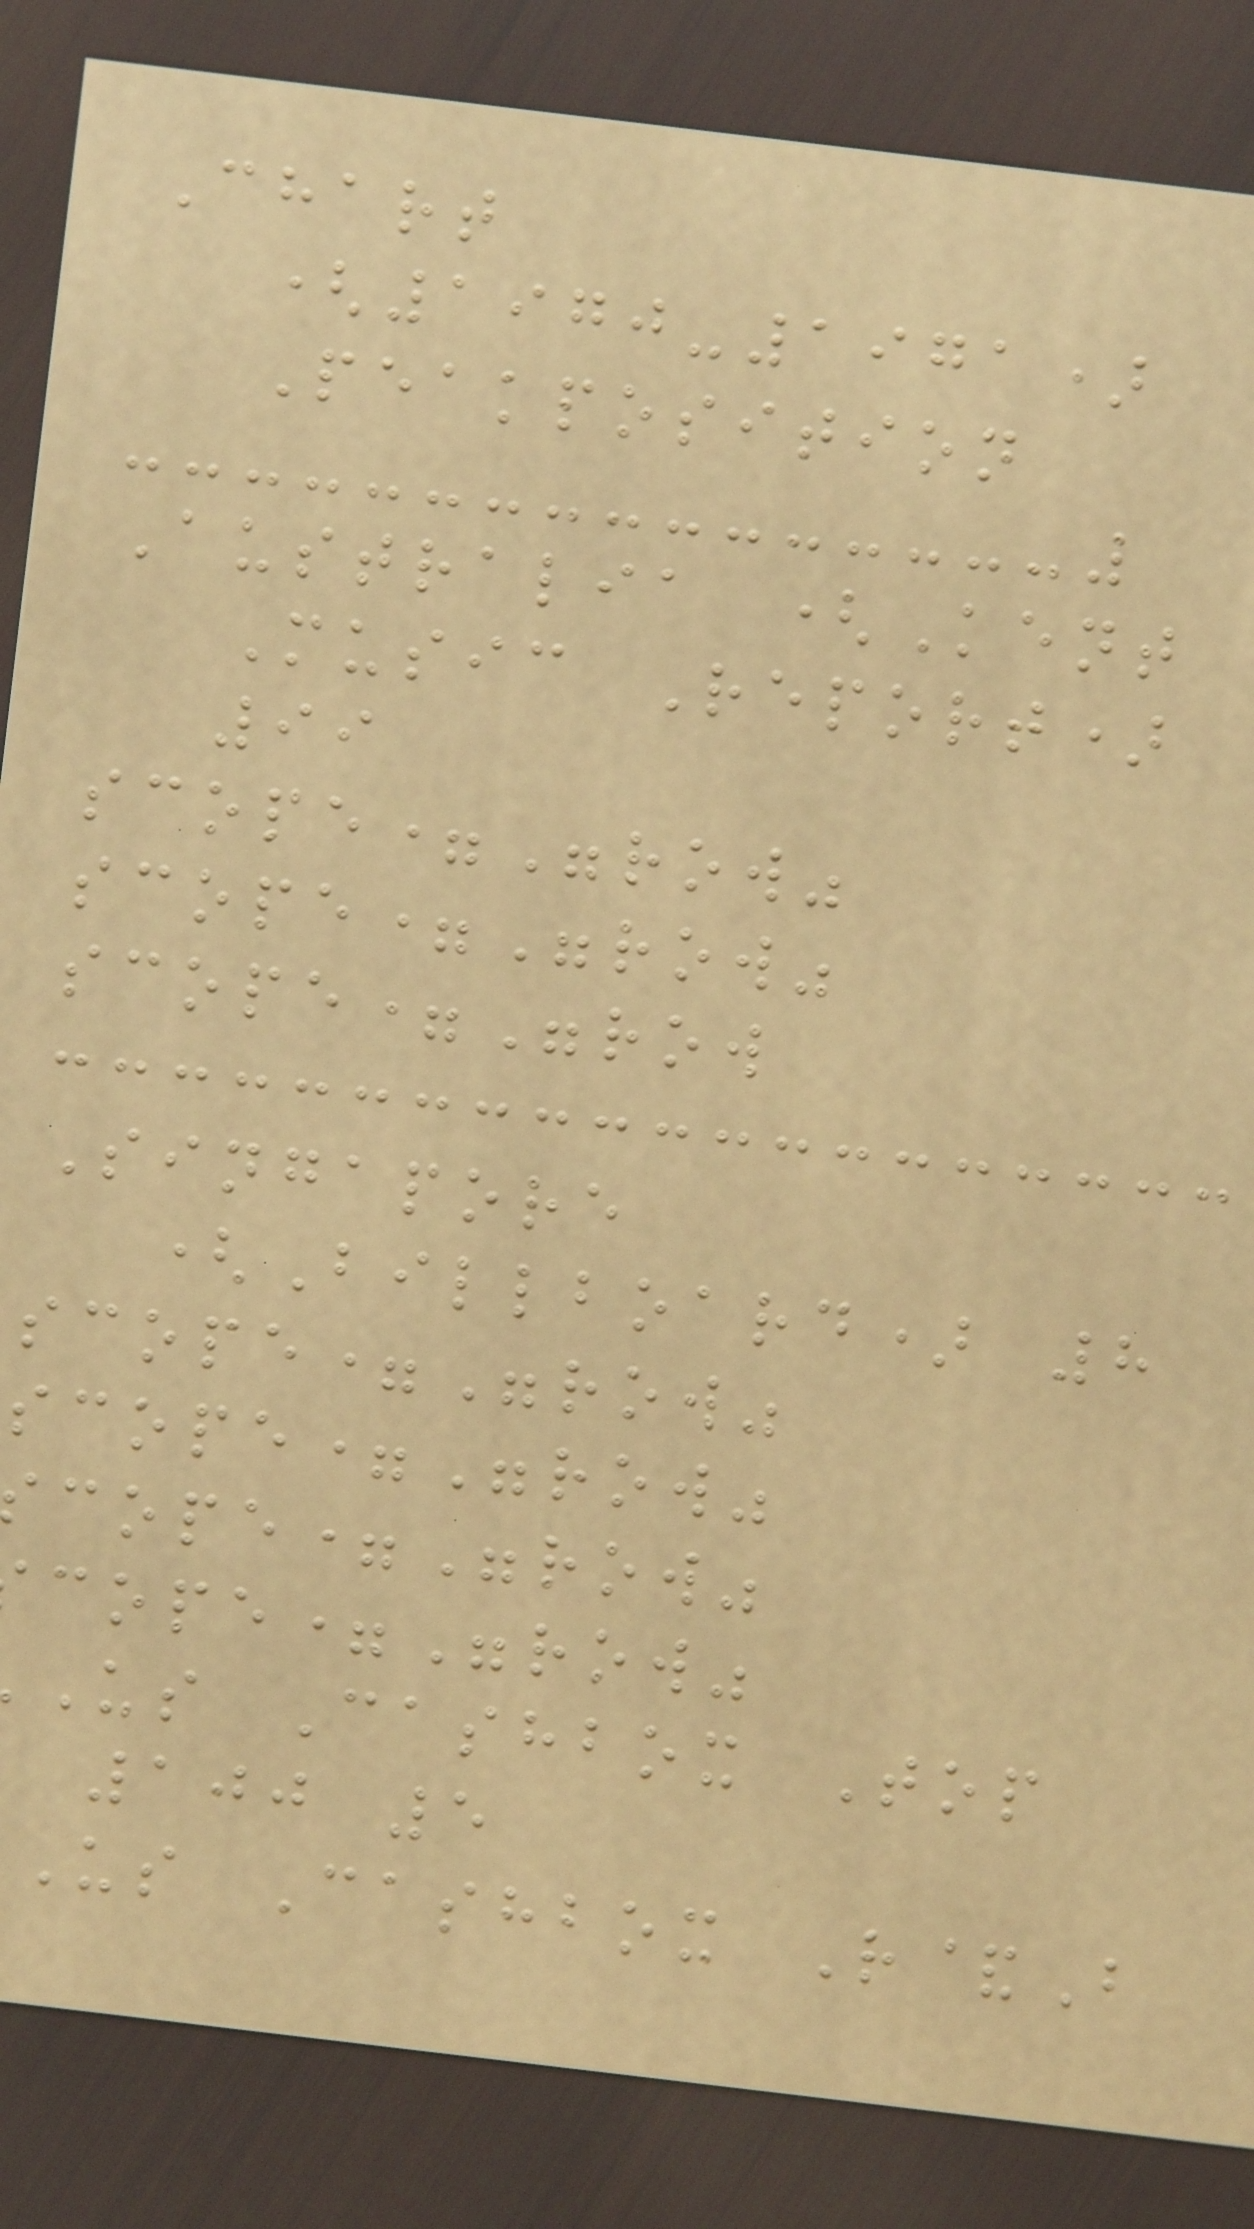Chart
(1970-1971)
Peakposition
Australia (Kent
Music Report)
99
scope="row"
scope="row"
scope="row
Singapore
(Billboard) 8
scope="row"
scope="row"
cope="row"
cope="row"
us Cashbox Top
100 5
us Cashbox R&B
